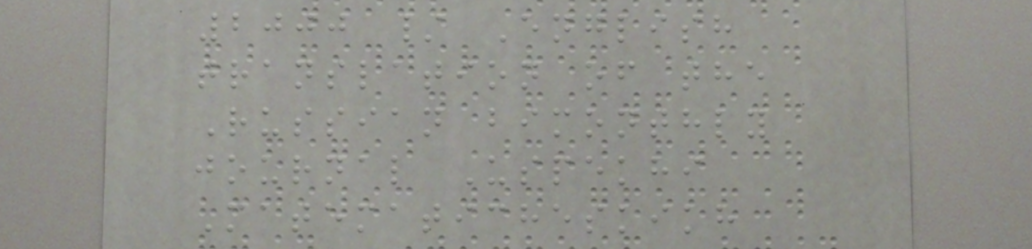2000 / English
translation of the
Russian bimonthly
journal Uspekhi
Matematicheskikh
